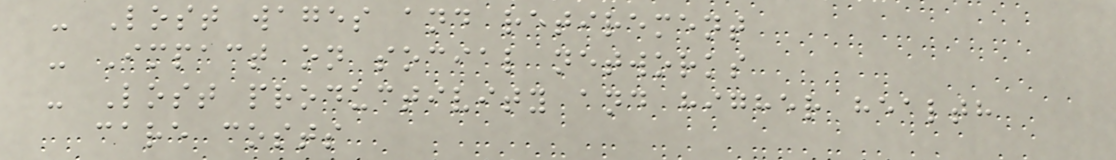- Lost wages and retirement
- Impact on social networks
- Lost productivity and higher health
care costs
